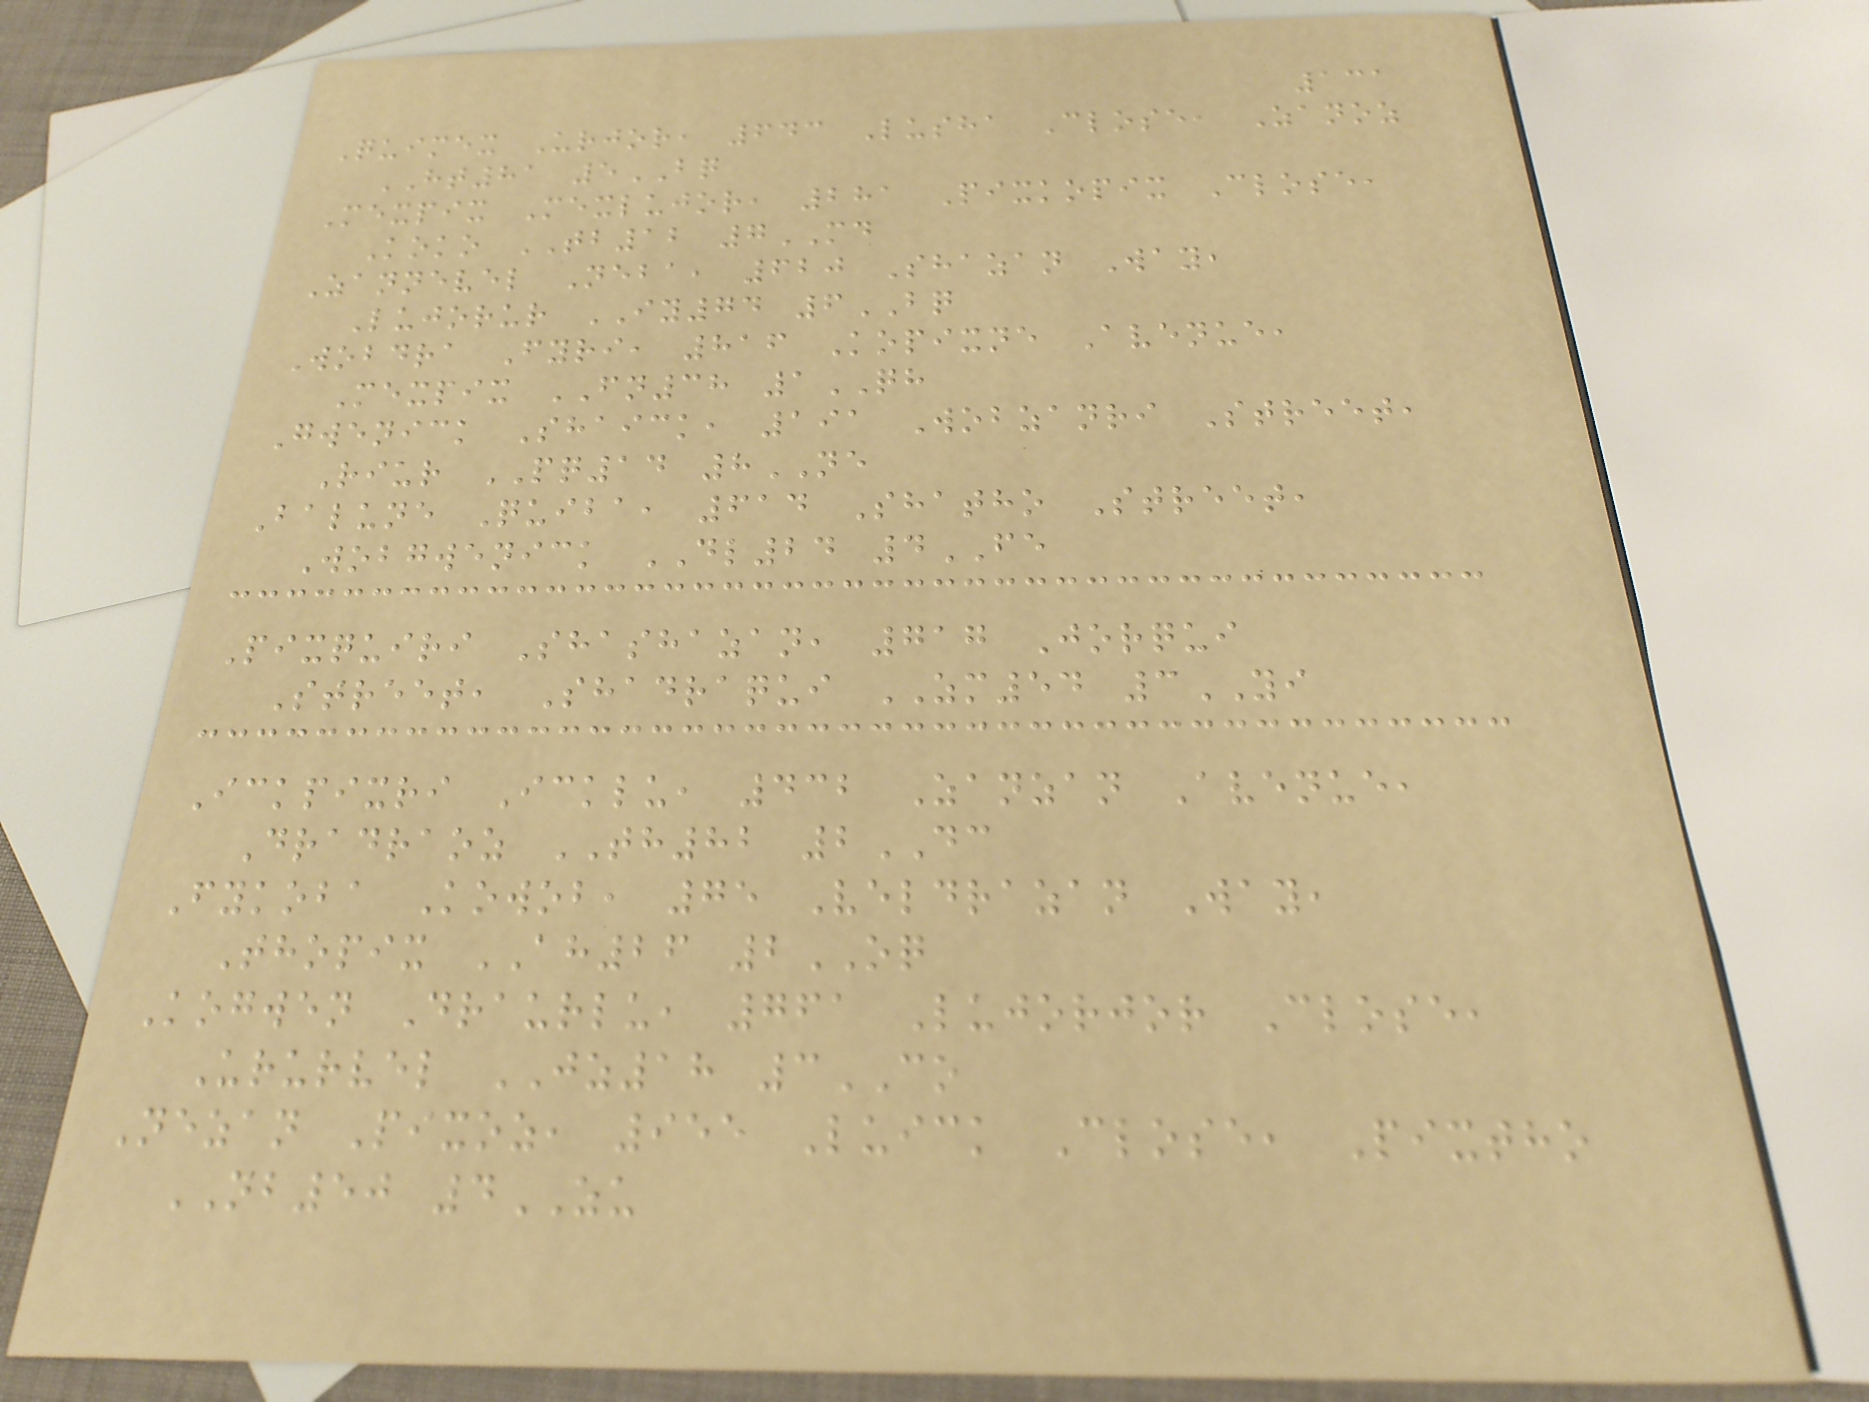131
Quimex Urjor, 643 Lusha Close, Zanoz
HT81 5BQ
Mexpix Mexlujor, 281 Pixkopix Close,
Koko TB12 7MD
Zannevel Neba, 620 Shazan Way,
Lujorur IY74 6BQ
Wobdra Fyri, 816 Kopixne Avenue,
Mexpix FN38 1QH
Gwenick Shaick, 191 Wobzanri Street,
Riur PQ14 8NE
Balune Quiba, 614 Shatho Street,
Wobgwenick DL24 4FE
Pixquiri Shashazan, 717 Jorqui
Street, Shadraqui ZM54 3YI
Ickpixri Icklu, 432 Zanzan Avenue,
Dradraoz TH82 2DC
Fykoba Kowob, 75 Veldrazan Way,
Thopix AH26 2OQ
Kogwen Draurlu, 761 Lujorjor Close,
Ururvel JZ18 3CO
Nezan Pixoz, 955 Luick Close, Pixtho
NB50 4ZU
